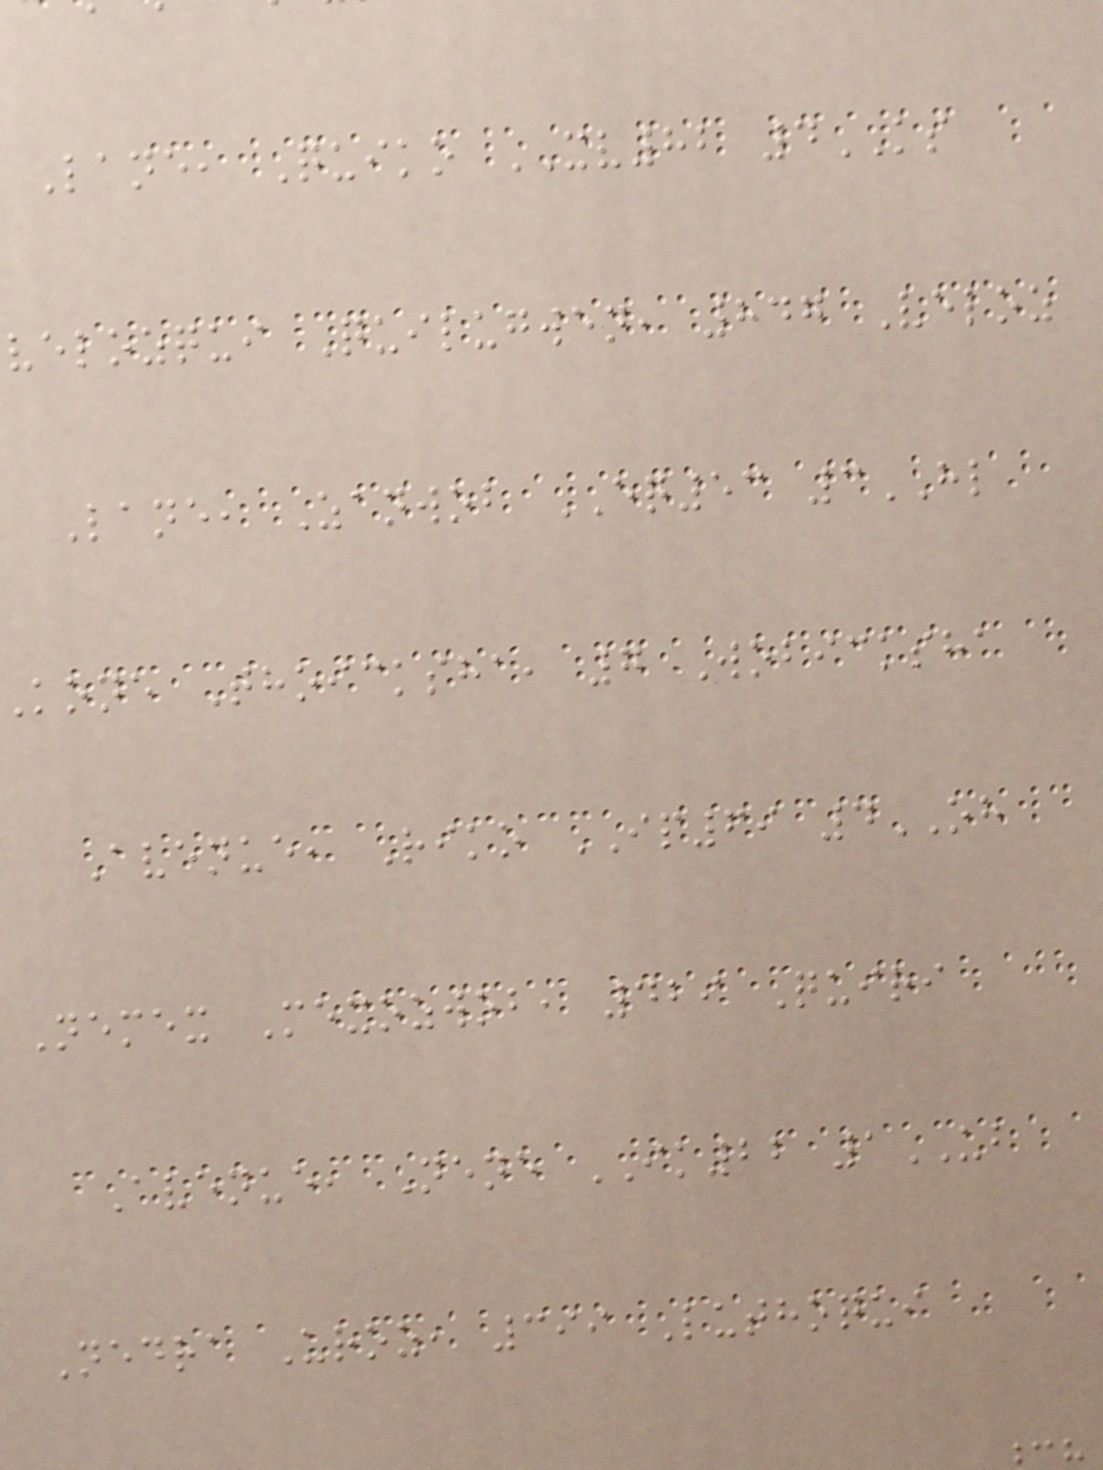Lane, Quiko XV82 4KS
velozqui Quilugwen, 847 Veloz
Lane, Zanwob EQ53 3HL
kone Thoicksha, 7 Wobicksha
Avenue, Riko IP69 4OH
Nemex Mexozwob, 429 Quiri
Avenue, Nene IK22 1UB
Nedra Uroz, 399 Luthoqui
